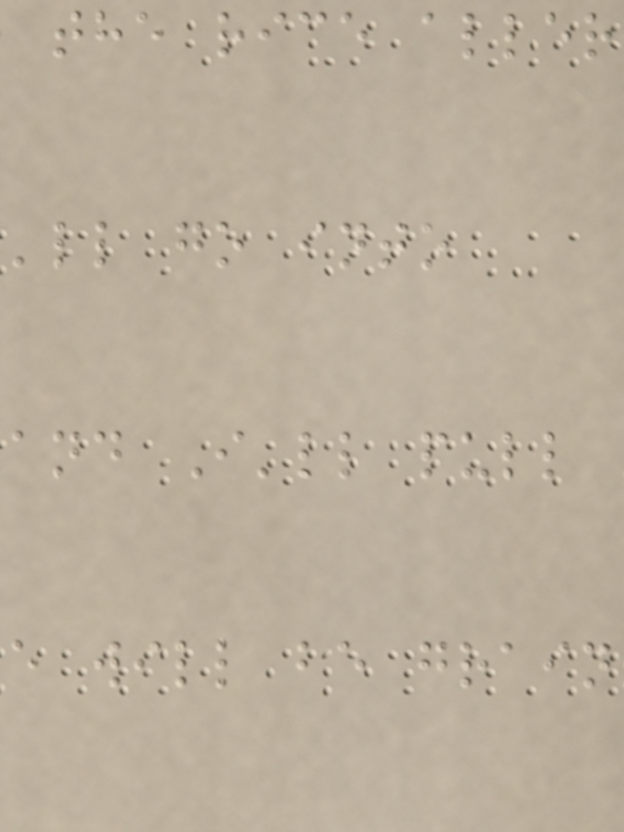the rice aller
'll go into
and I'll pull
e will be grain
